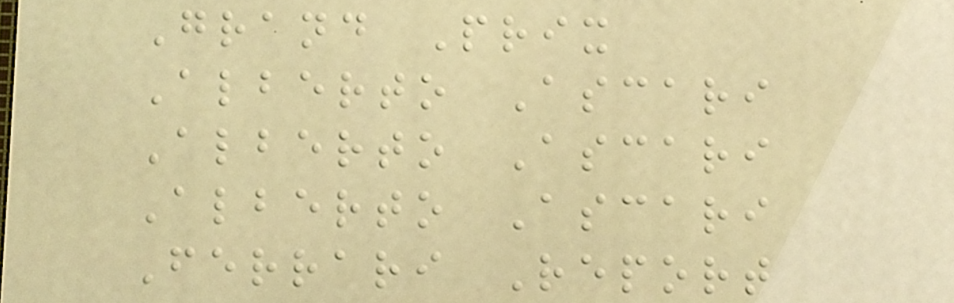Grand Prix
Alberto Ascari
Alberto Ascari
Alberto Ascari
Ferrari Report
